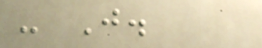- J.
